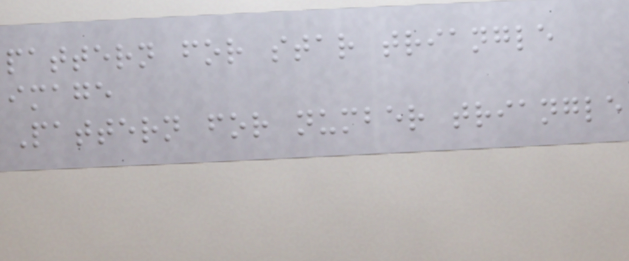pattern for star triangle
image
Pattern for number triangle
